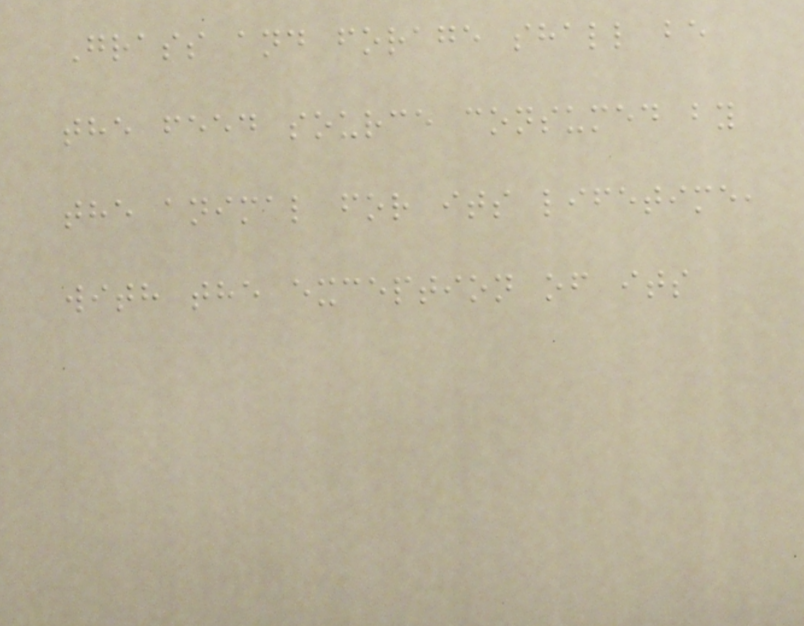Grass and forage shall be
the feed source consumed by
the animal for its lifetime,
with the exception of its
